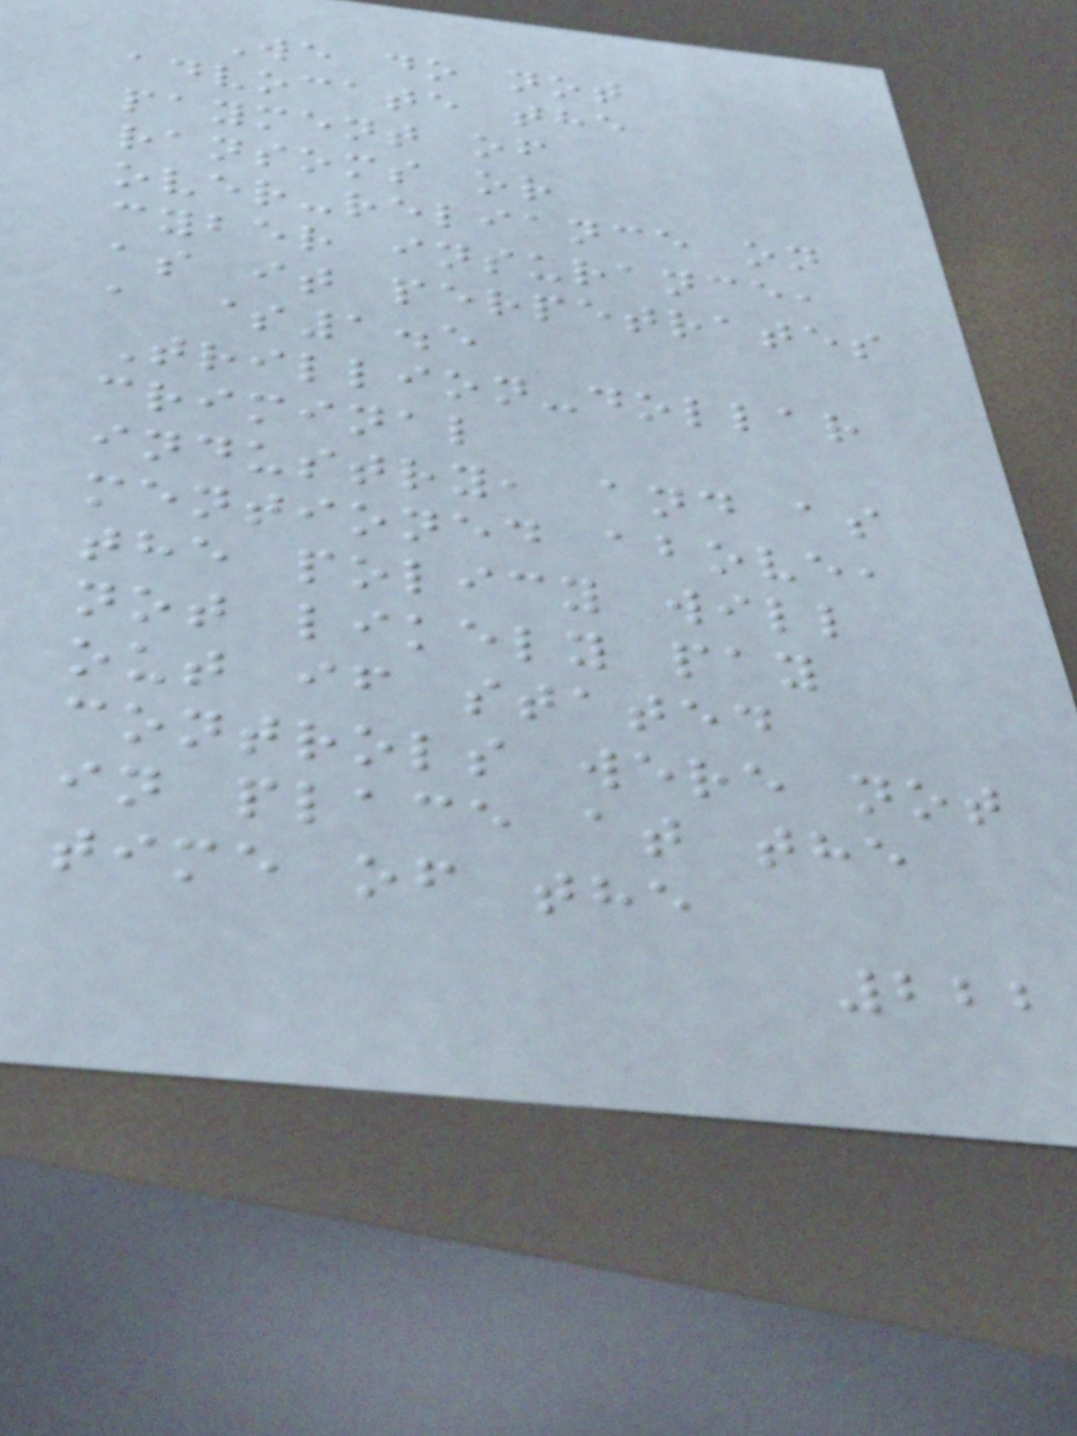We do not
advocate the
payment of
ransoms or
over-reliance on
cyber insurance,
as it perpetrates
a $1.5
Trillion-dollar
criminal
industry, and as
mentioned above,
the policy will
not likely pay
out if stated
controls were not
in place at the
time of the
222
